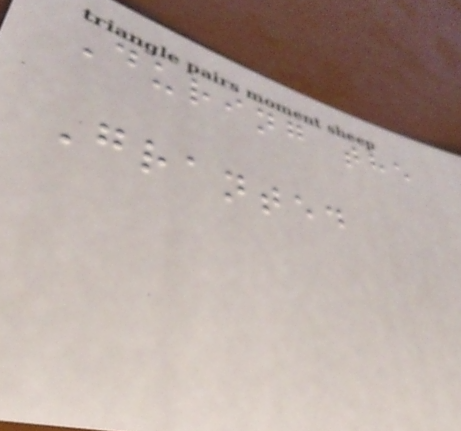During the
Granted
